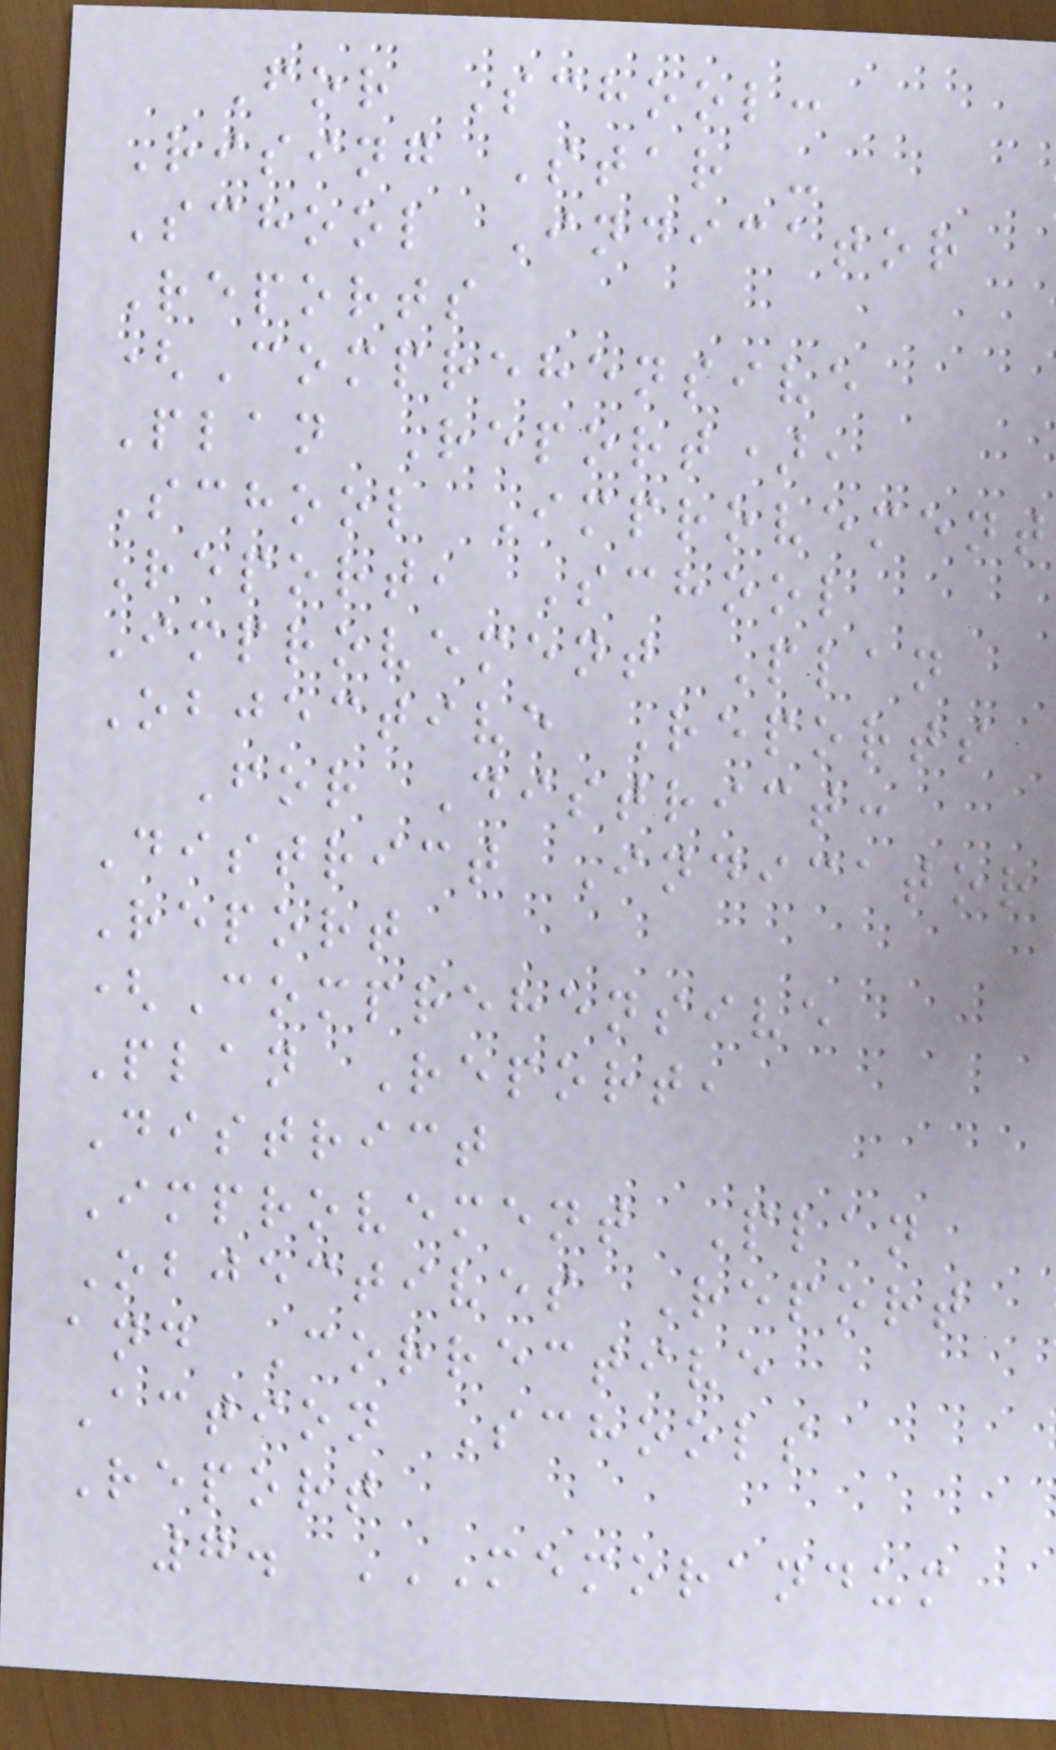For School:
Rising Star -
School Indicator
Reports
(Comprehensive
Plan Report),
School Improvement
Report, School
Improvement Plan
Objective Reports
For District:
District Indicator
Report
(Comprehensive
Plan Report,
District
Improvement Plan
Objectives Report
and Corrective
Action Schools
Report
7. MEMORANDUM
